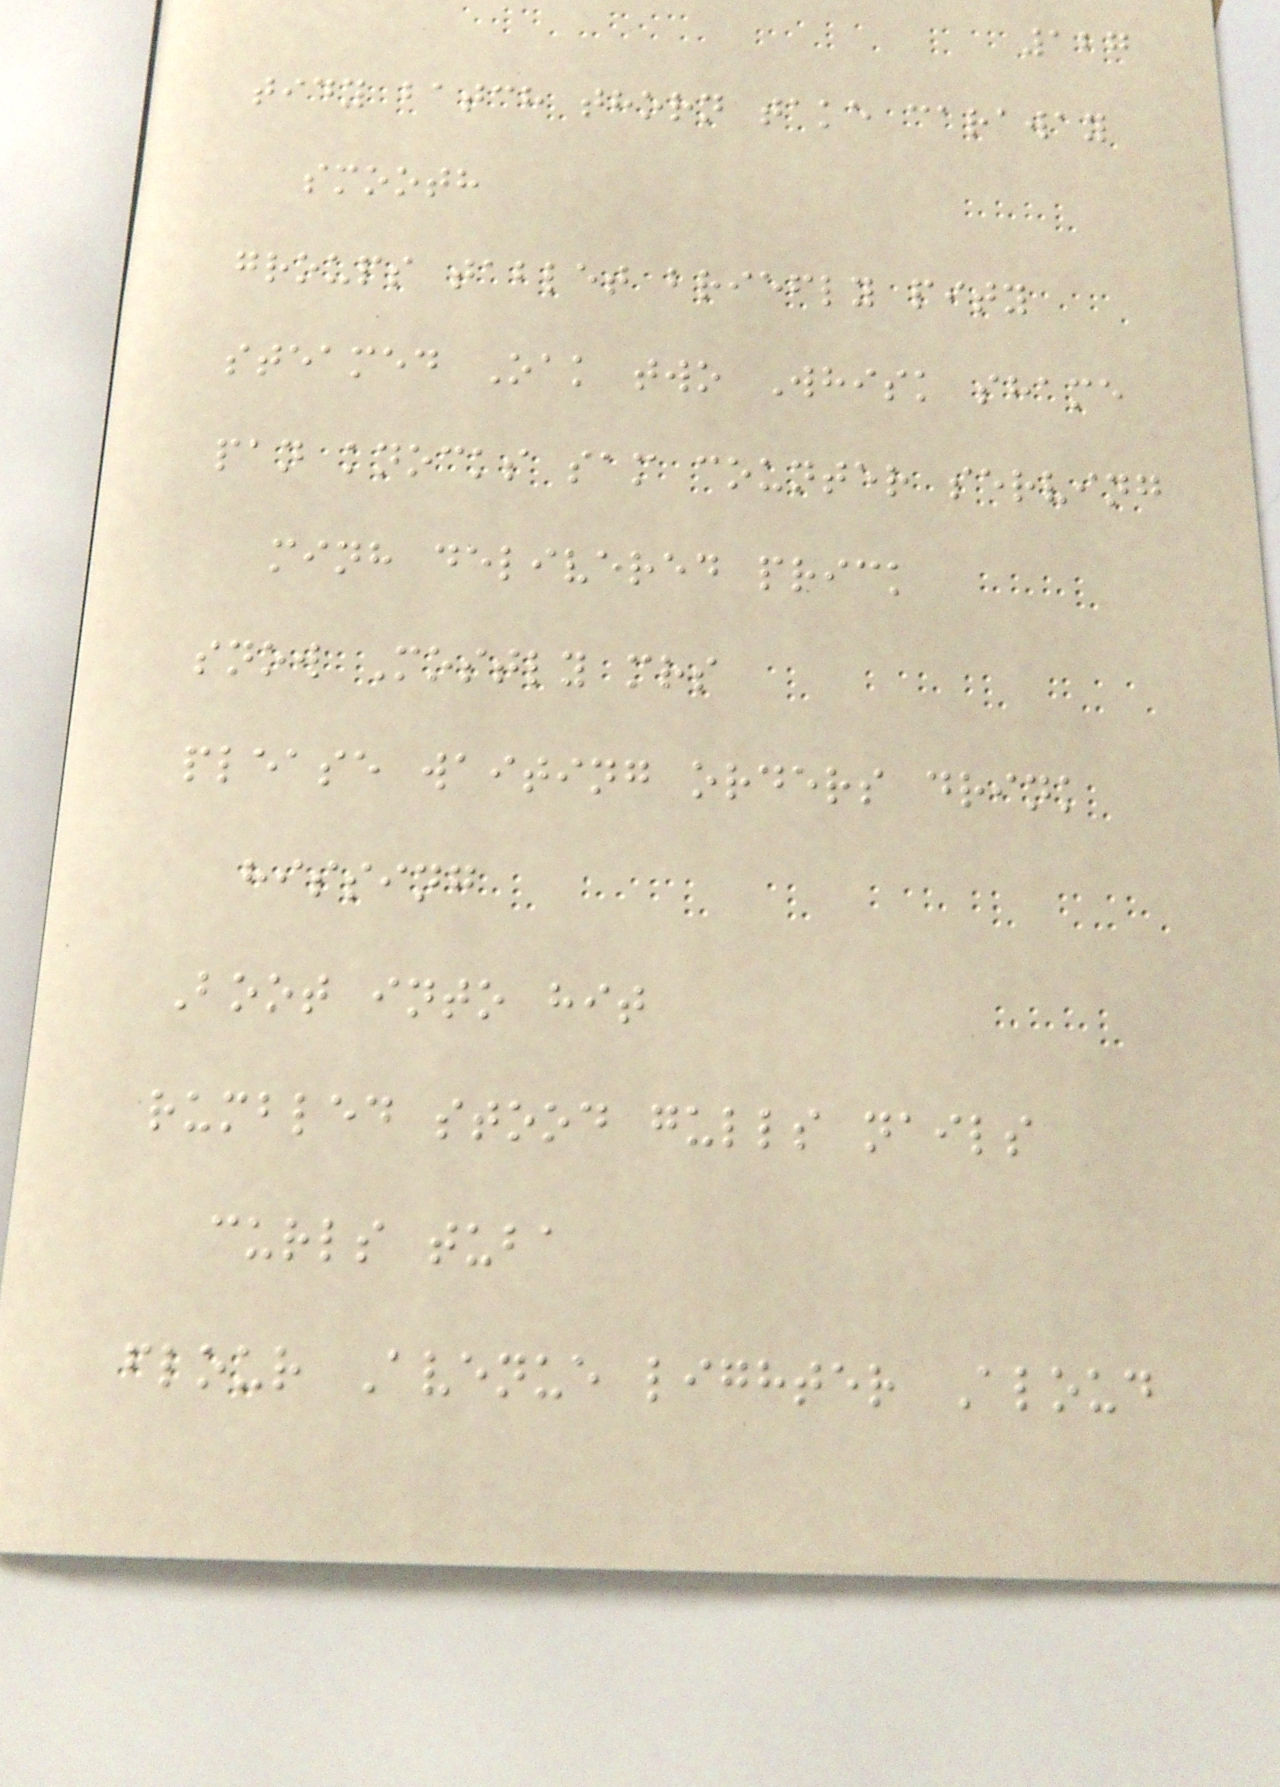127
tidy batch thorn take caraway
smooth
groups tablet briefly pity
steamed Oak two Whisk shame
pan knocks sam counter serving
minh delivered prick
snow Mostly mrs
please waiting orders drink
hissing
Boot into hit
rumbled stood gulls nails
curls tuba
flour Avenue lighter Aloud
